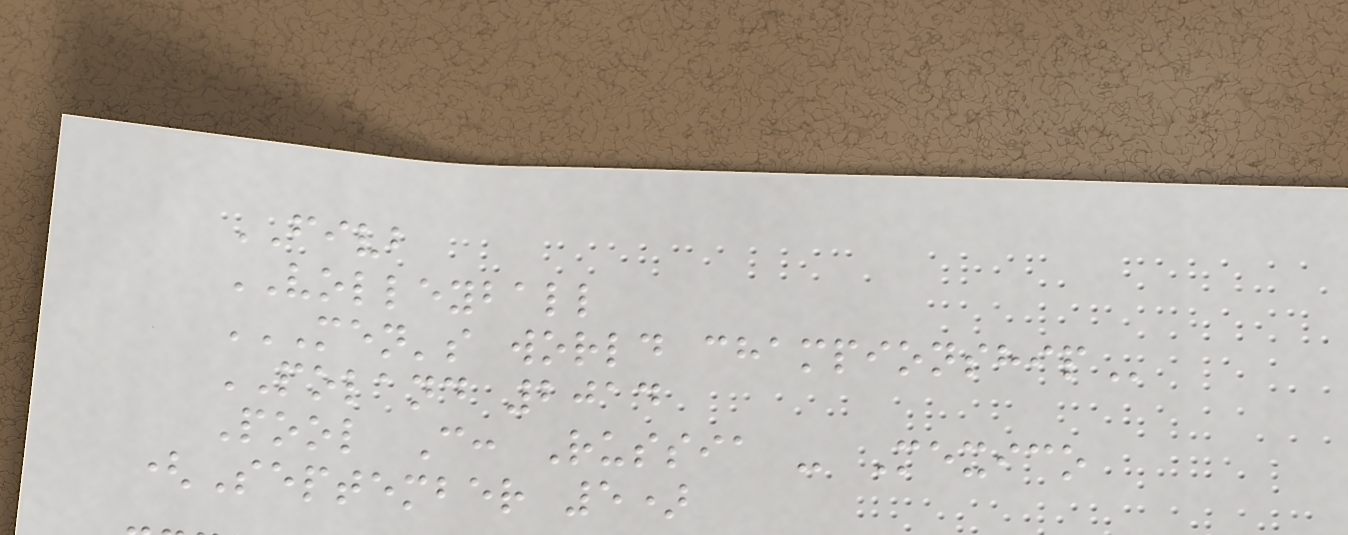FIVB
VOLLEYBALL
MEN'S WORLD CHAMPIONSHIP
POLAND 2014
Pool C: Russia - Mexico
(September 5)
